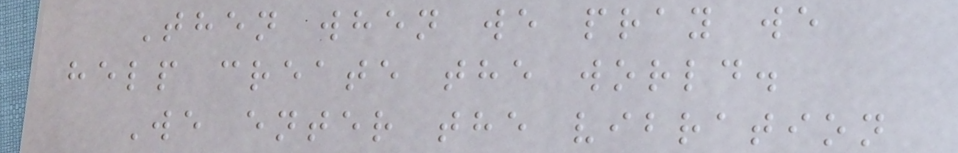Then when we pray we
help create the world.
We enter the vibration
